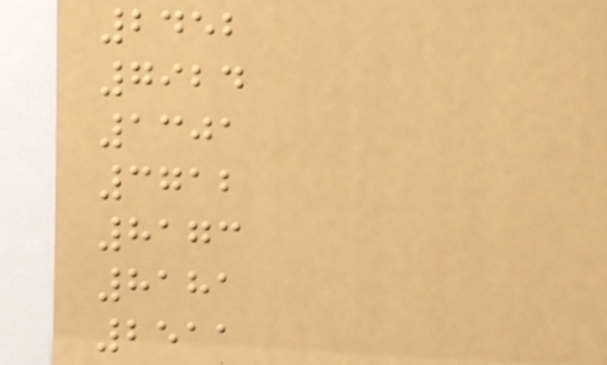2452
7924
1301
3712
8173
8181
2511
